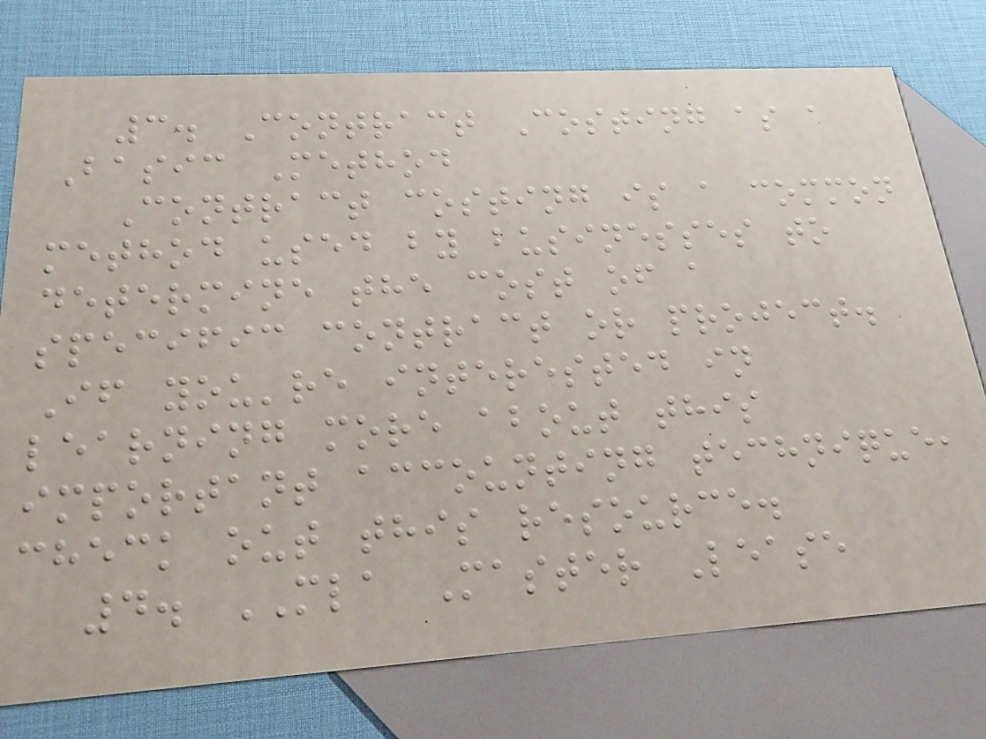3. Contract Costing as a
Basic Method
Contract costing is a common
method used by businesses to
determine the cost of a
specific contract or project.
If you're interested in
learning more about this
important accounting technique,
check out this resource.
4. MLA Master Lease
